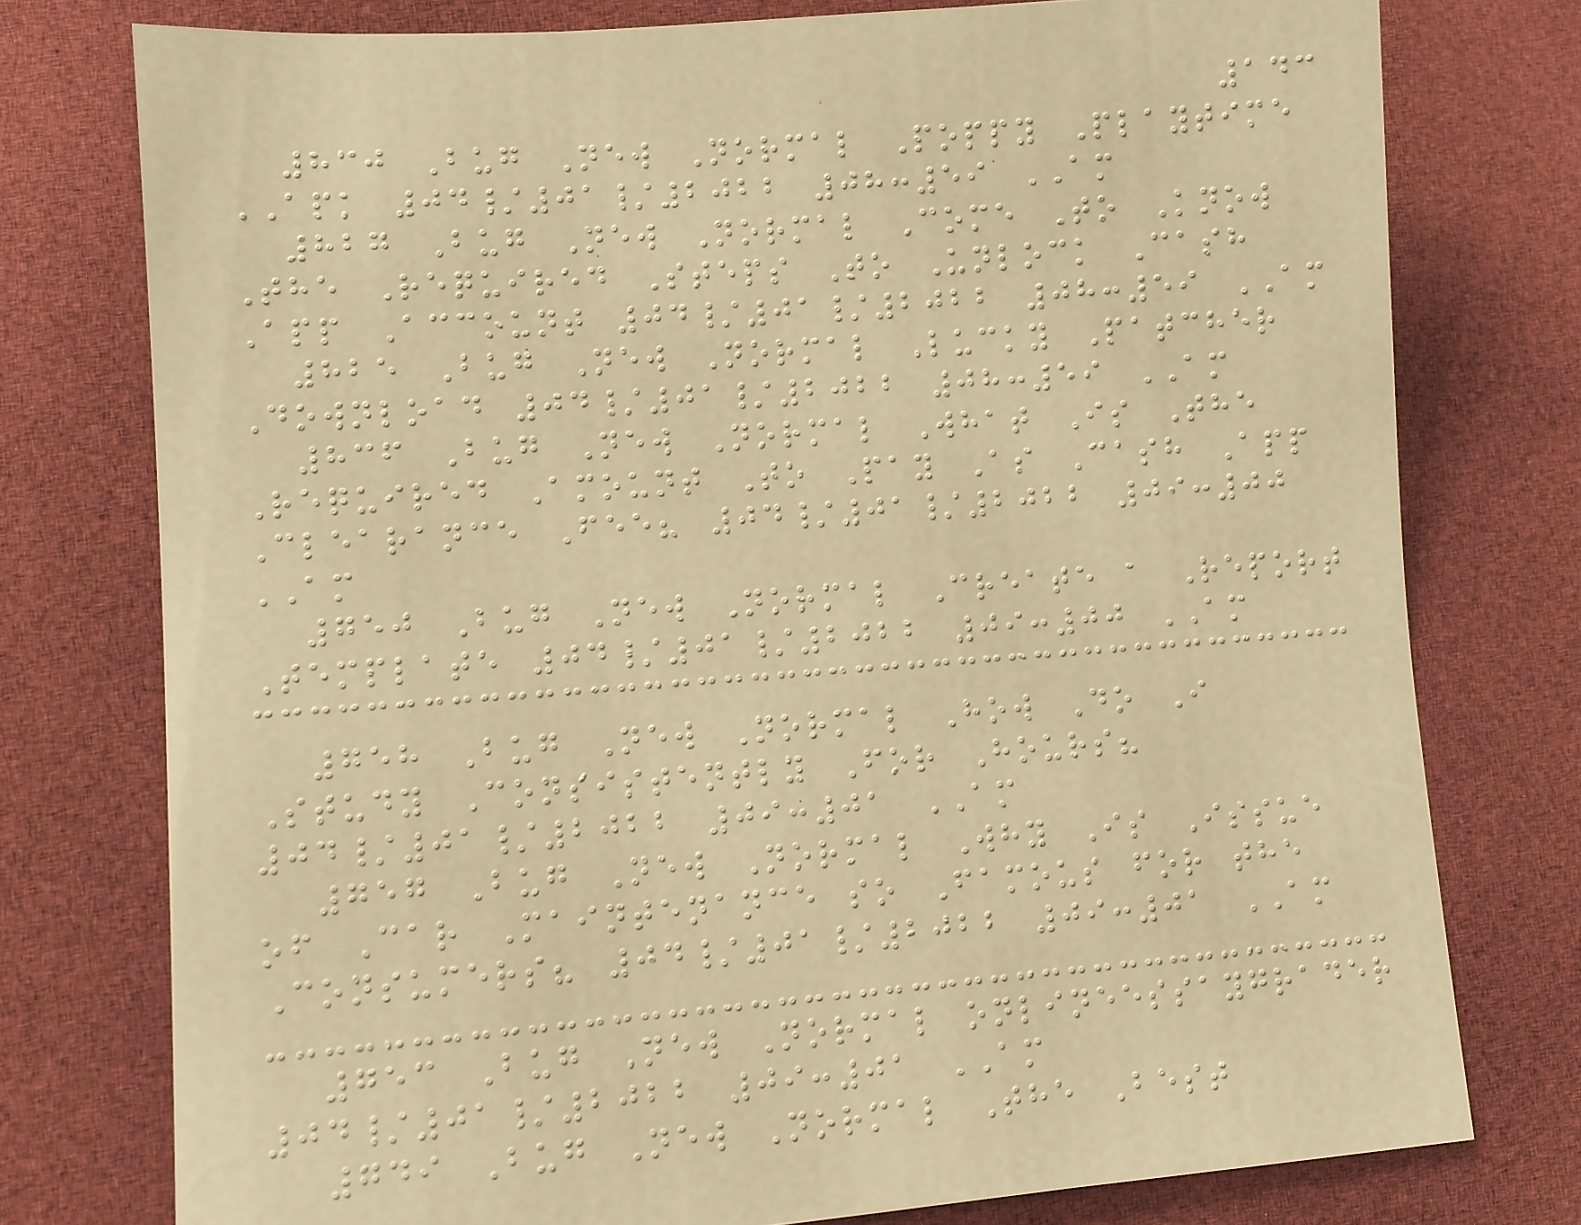143
830 Bug New Normal Poppy Playtime
APK 04/01/2022 08:59 AM
827 Bug New Normal Come To Know
The Required Steps To Unlock Cash
App Account 04/01/2022 08:59 AM
825 Bug New Normal Lucky Patcher
Download 04/01/2022 08:59 AM
836 Bug New Normal What Is The
Required Amount To Pay As Cash App
Clearance Fee? 04/01/2022 09:00
AM
750 Bug New Normal Create a Report
Template 04/01/2022 09:00 AM
758 Bug New Normal How Do I
Study Consistently For Hours?
04/01/2022 09:01 AM
757 Bug New Normal Why Is Issue
of Car Maintenance so Famous for the
Consumers? 04/01/2022 09:01 AM
753 Bug New Normal onlineessaygrader
04/01/2022 09:01 AM
749 Bug New Normal The Best
